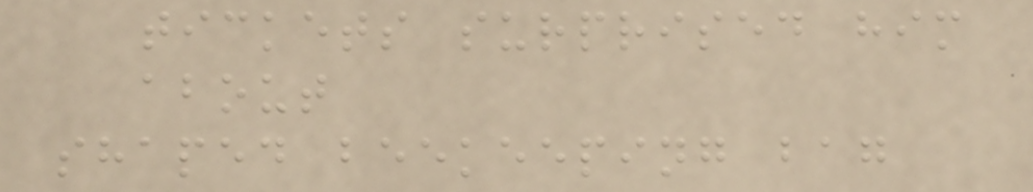tickets surprised him
about
shaped beekeeping bag
